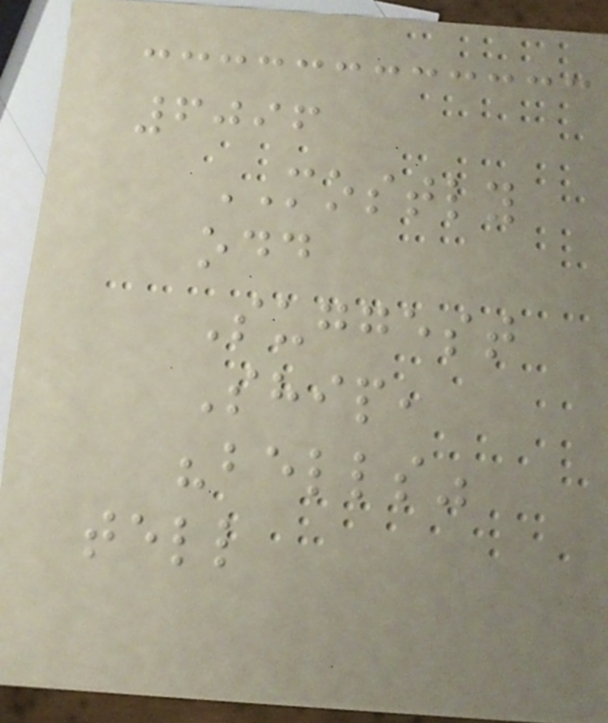6096
MOSTLY
odd
Suggest
Ship,
"bells"
tell
